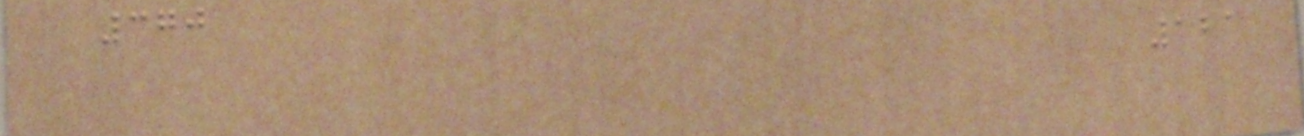370
121
